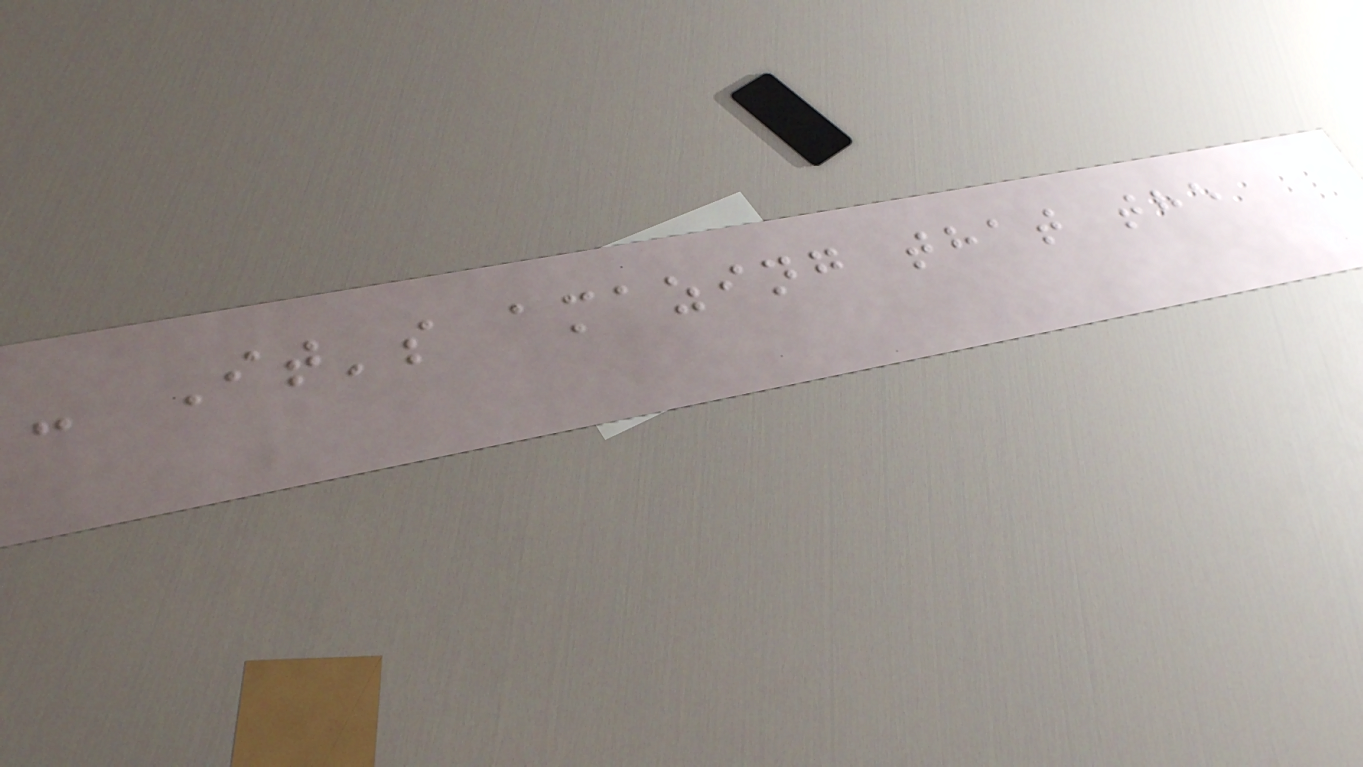- It's amazing that the
